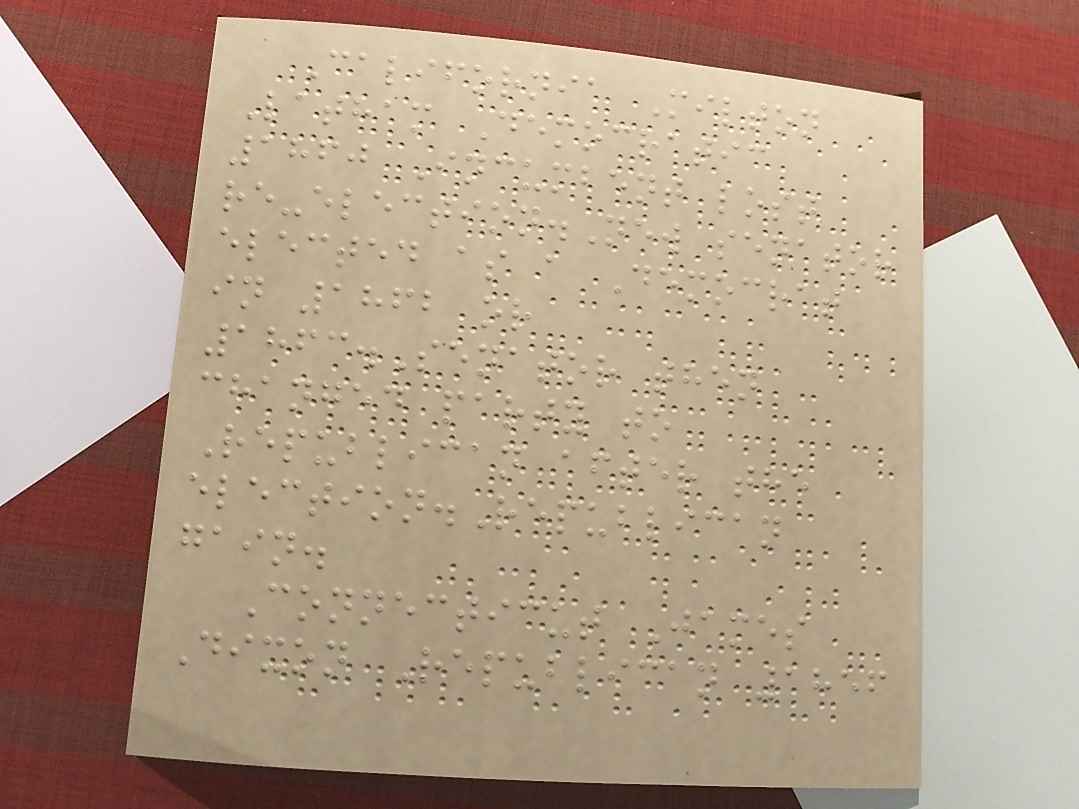California Milton
Latham Democratic
1860 Incumbent lost
re-election.New senator
elected as a Democrat
in 1862 or
1863.Senator then
changed party to
Republican after the
election.Republican
gain.
Connecticut James
Dixon Republican 1856
